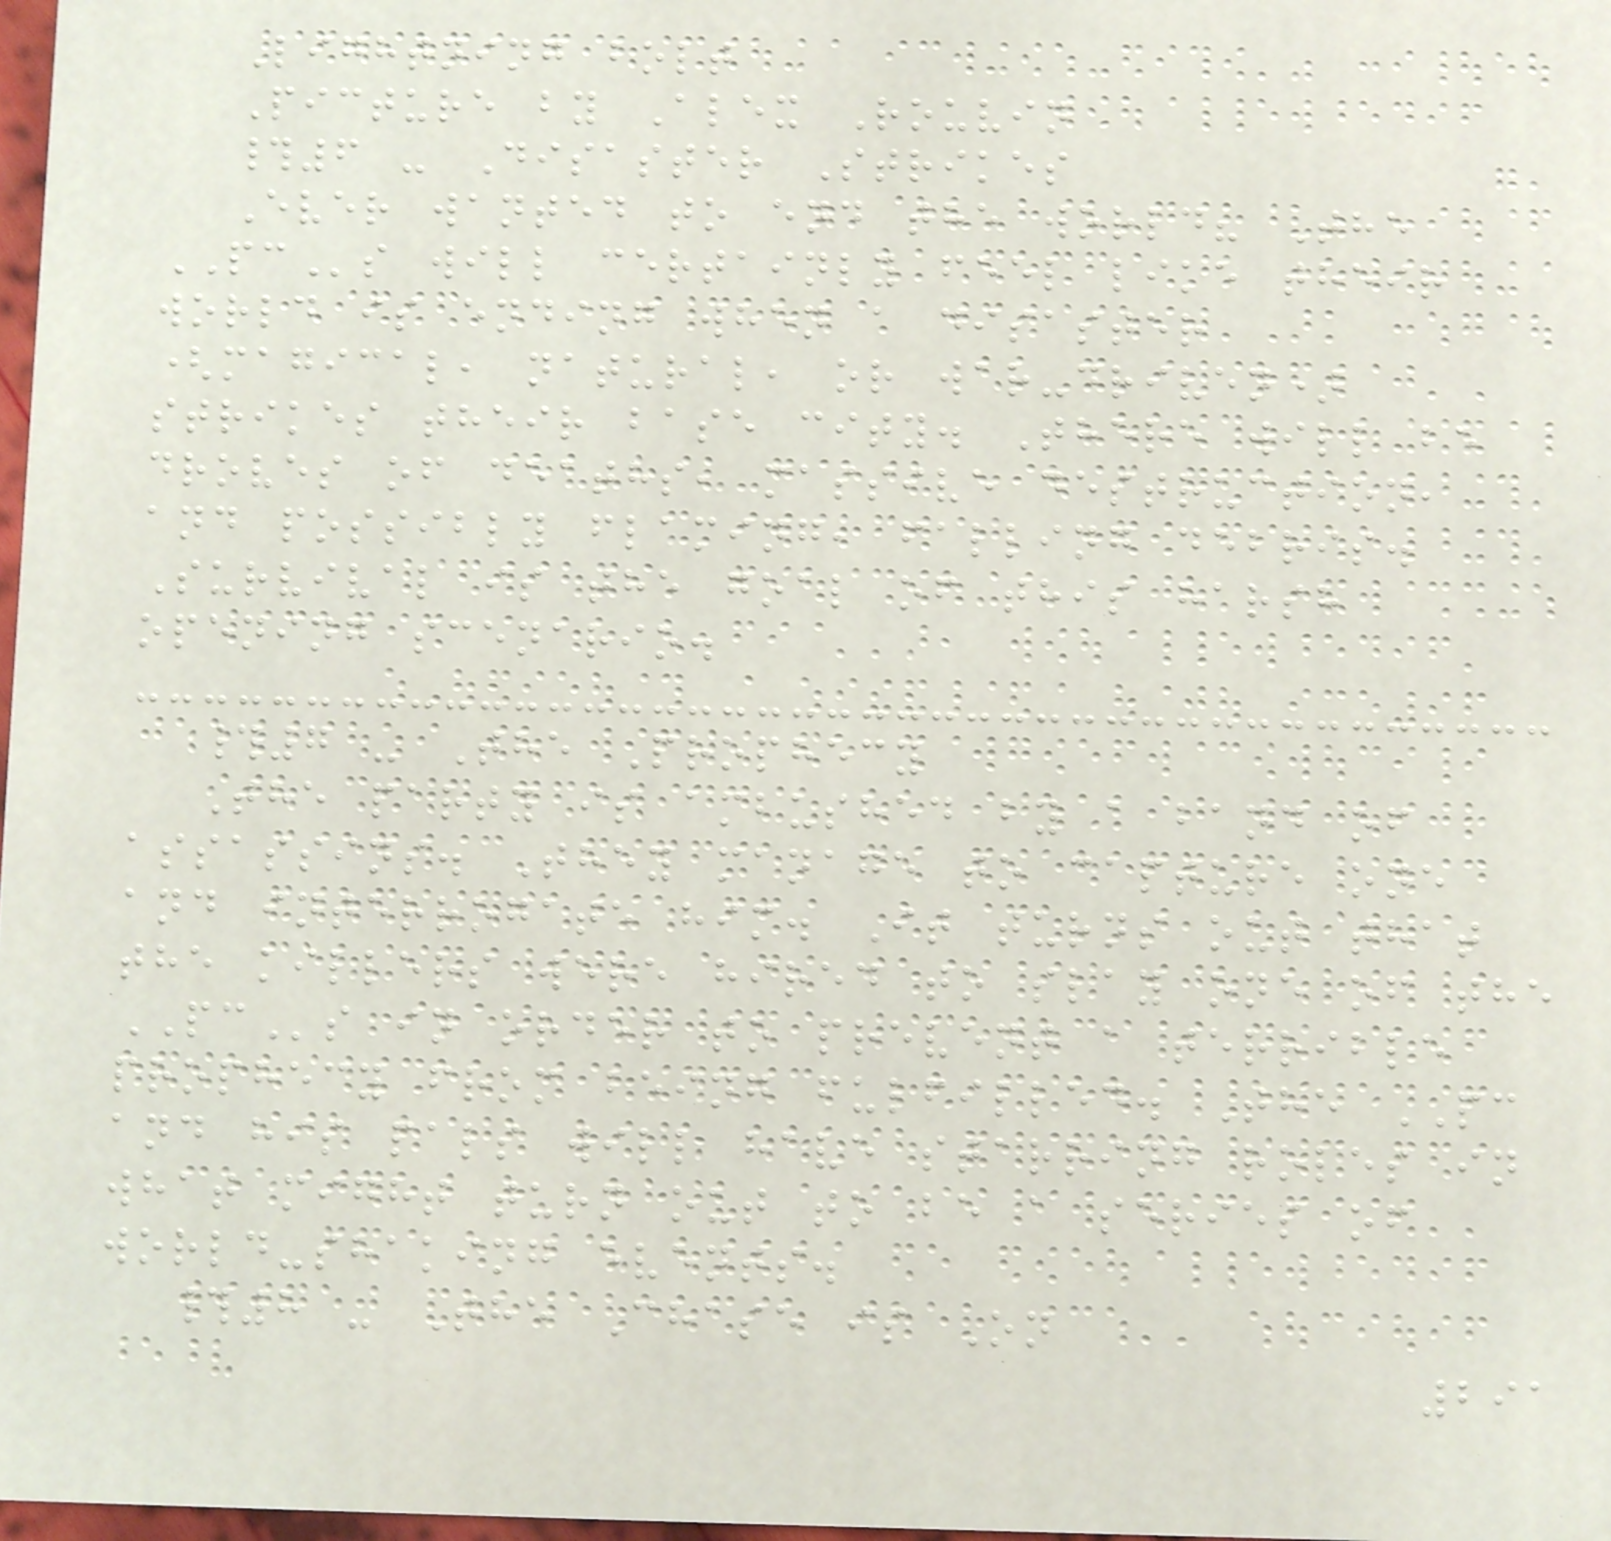Lightning bolt
Picture by Alex Rouvin
#6 - Disaster Strikes
Ever wanted to end the world? The
PCs will certainly feel like their
world is ending when a disaster
(magical, natural, or war-driven)
strikes their base city. There will be
droves of deaths, massive destruction,
and possibly flaming, falling debris.
Survival is the goal of this harsh
opening scenario.
#7 - The Prophecy
The party is ambushed by a band of
assassins. They manage to capture one
and interrogate him. It turns out that
the killers were hired to slay one of the
PCs in order to prevent a terrible
prophecy from being fulfilled. The PC
and his pals will have starring roles in
what might turn out to be a series of
world-shaking events.
#8 - The Chase is On
291
